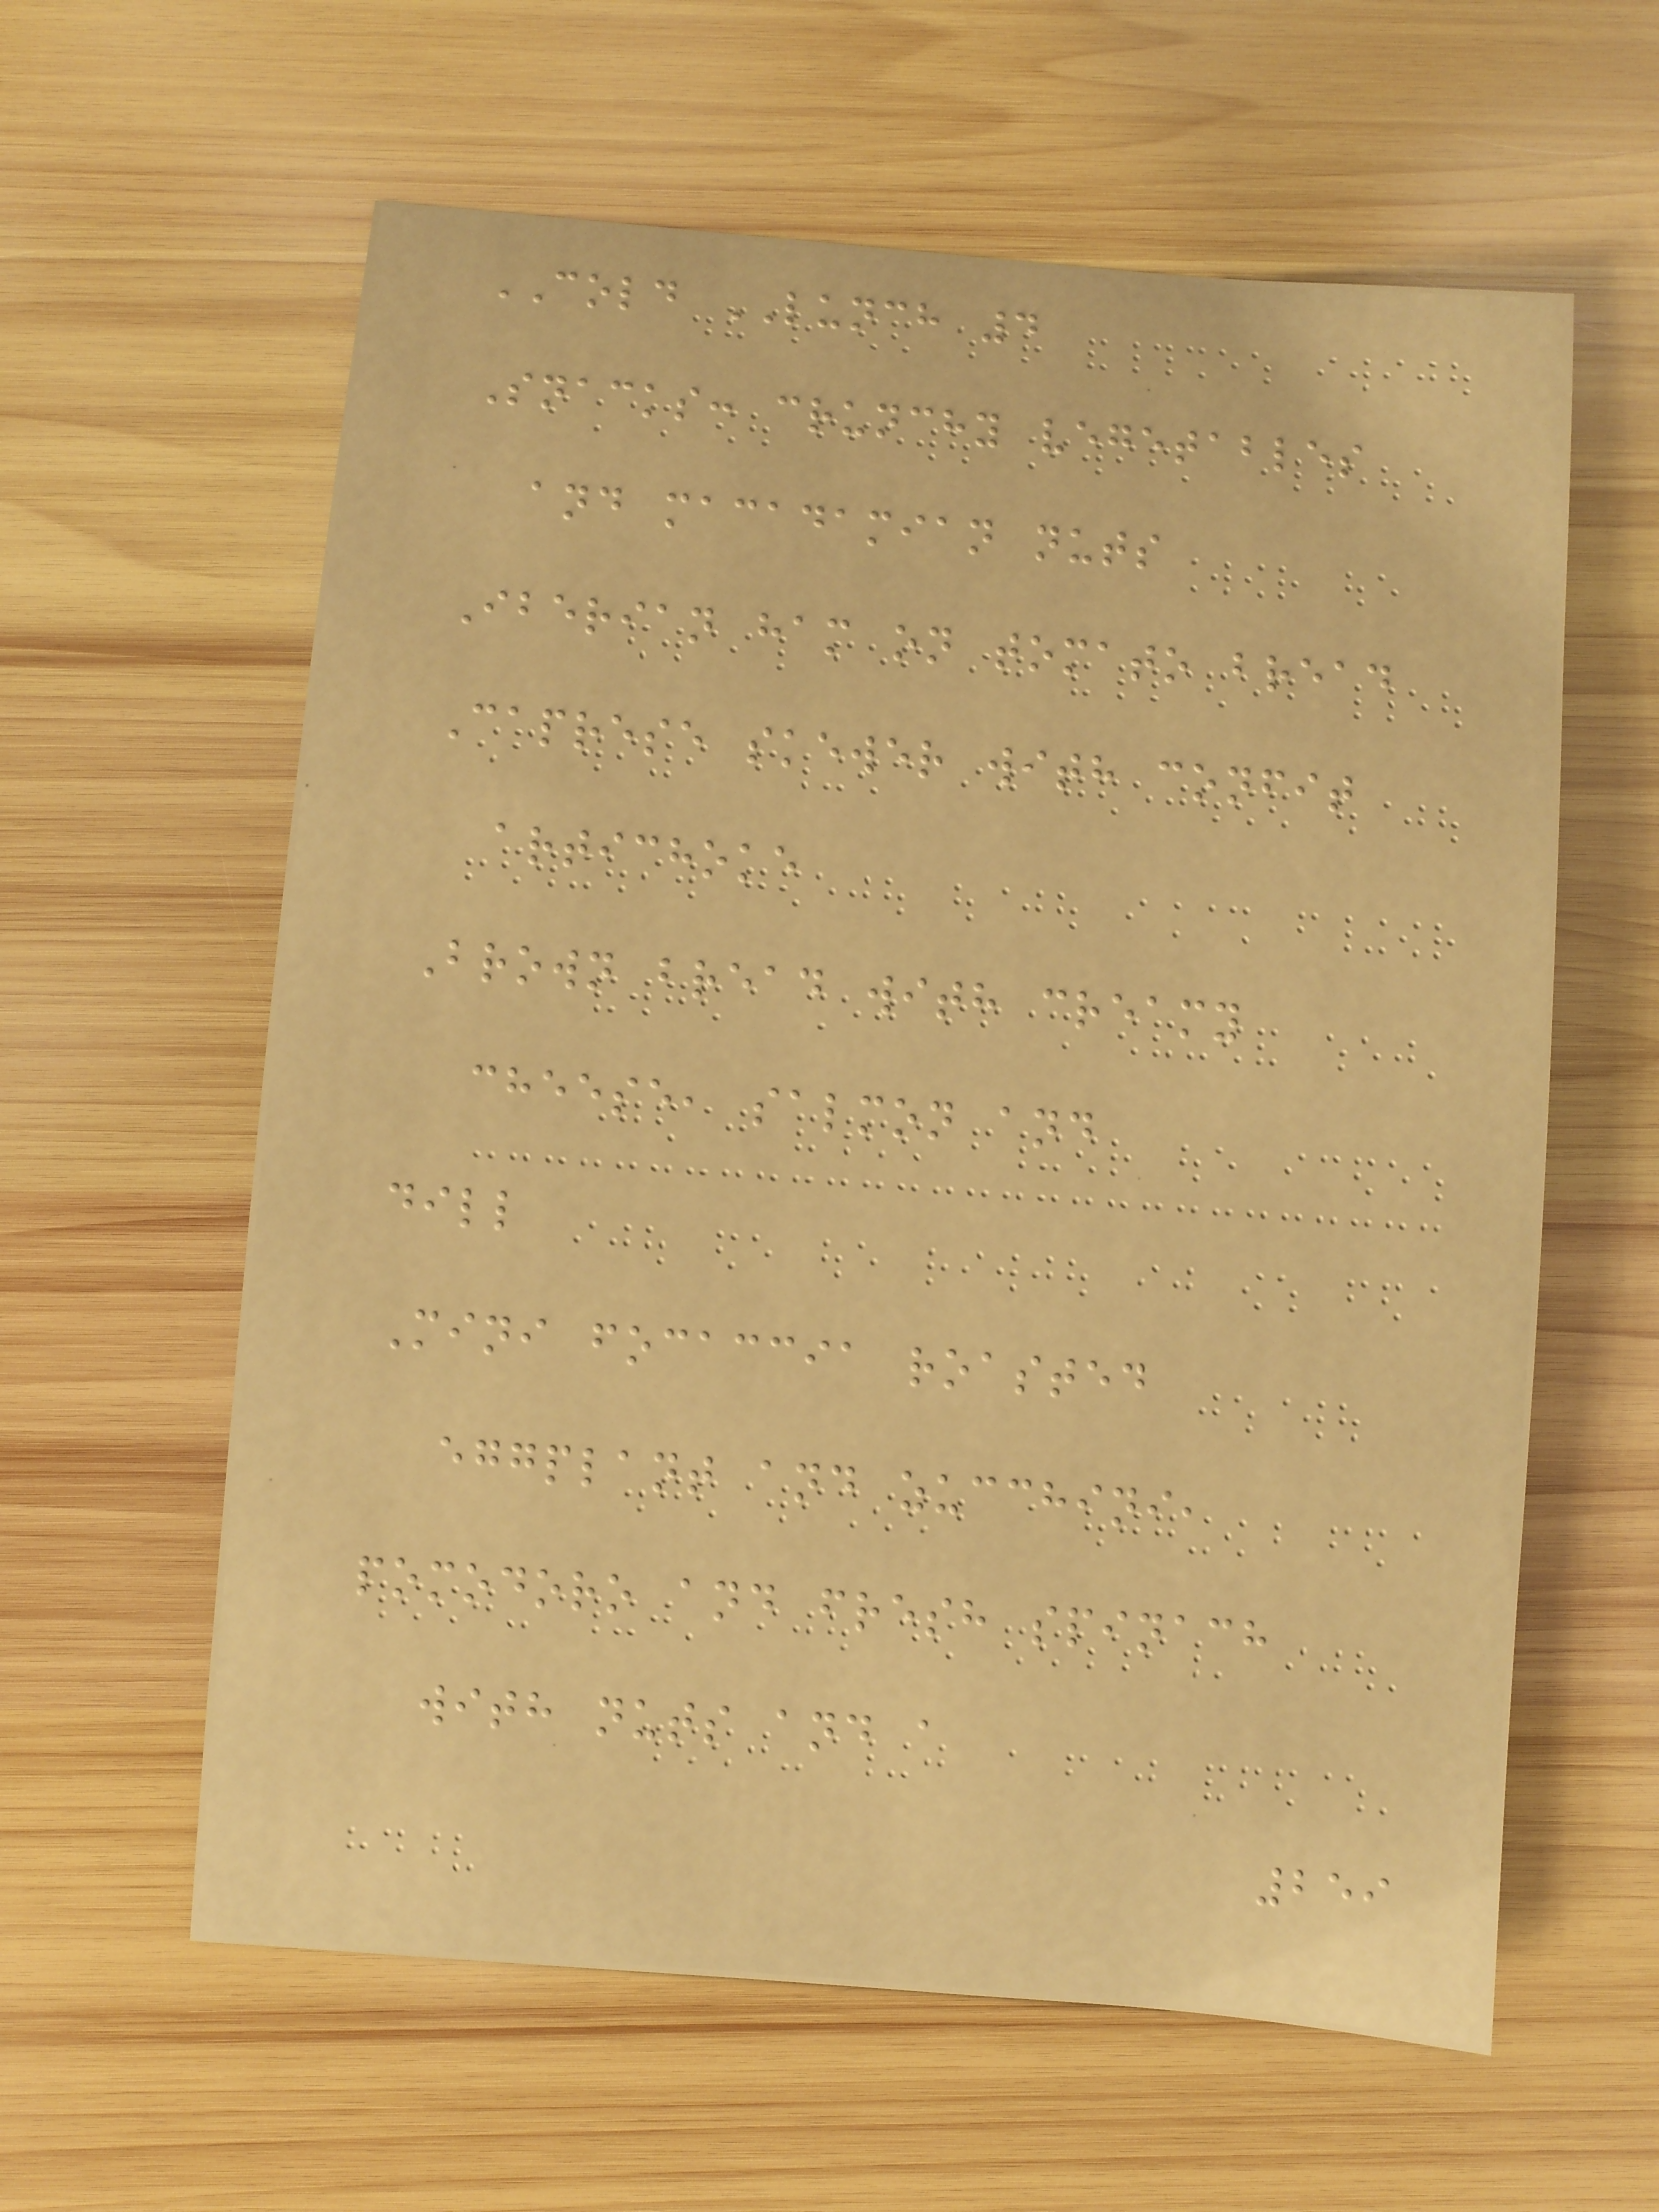COLD LUNCH 4
Snacks: crunchy vegetables
and macadamian nuts
Iberian ham on tomato bread
Caprese skewer with confit
artichoke
Brown bread with creamy
cheese, salmon and
dill
Mini focaccia roasted
eggplant and zucchini,
pomodoro and fresh spinach
with nuts and a
259
